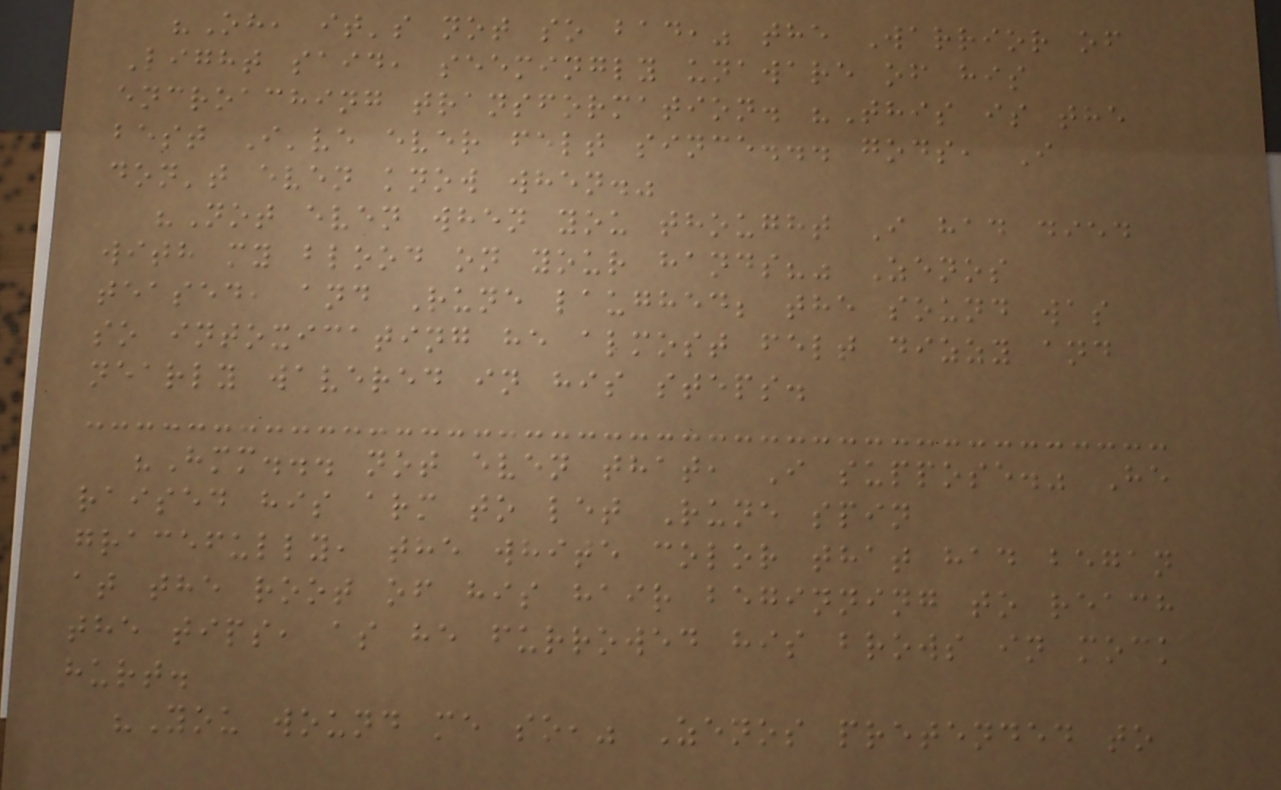"Oh, it's not so bad," the Warrior of
Light said, seemingly unaware of his
encroaching transformation. "This is the
best I've ever felt since... gods, I
don't even know when."
"Not even when you thought I had died
with my blood on your hands?" Zenos
teased, and Rune laughed; the sound was
so intoxicating he almost felt dizzy and
nearly wavered in his steps.
"Hmm... not even that, I suppose." He
raised his arm to let Rune spin
gracefully, the white color that had began
at the root of his hair beginning to reach
the tips, as he furrowed his brows in mock
hurt.
"You wound me so," Zenos pretended to
